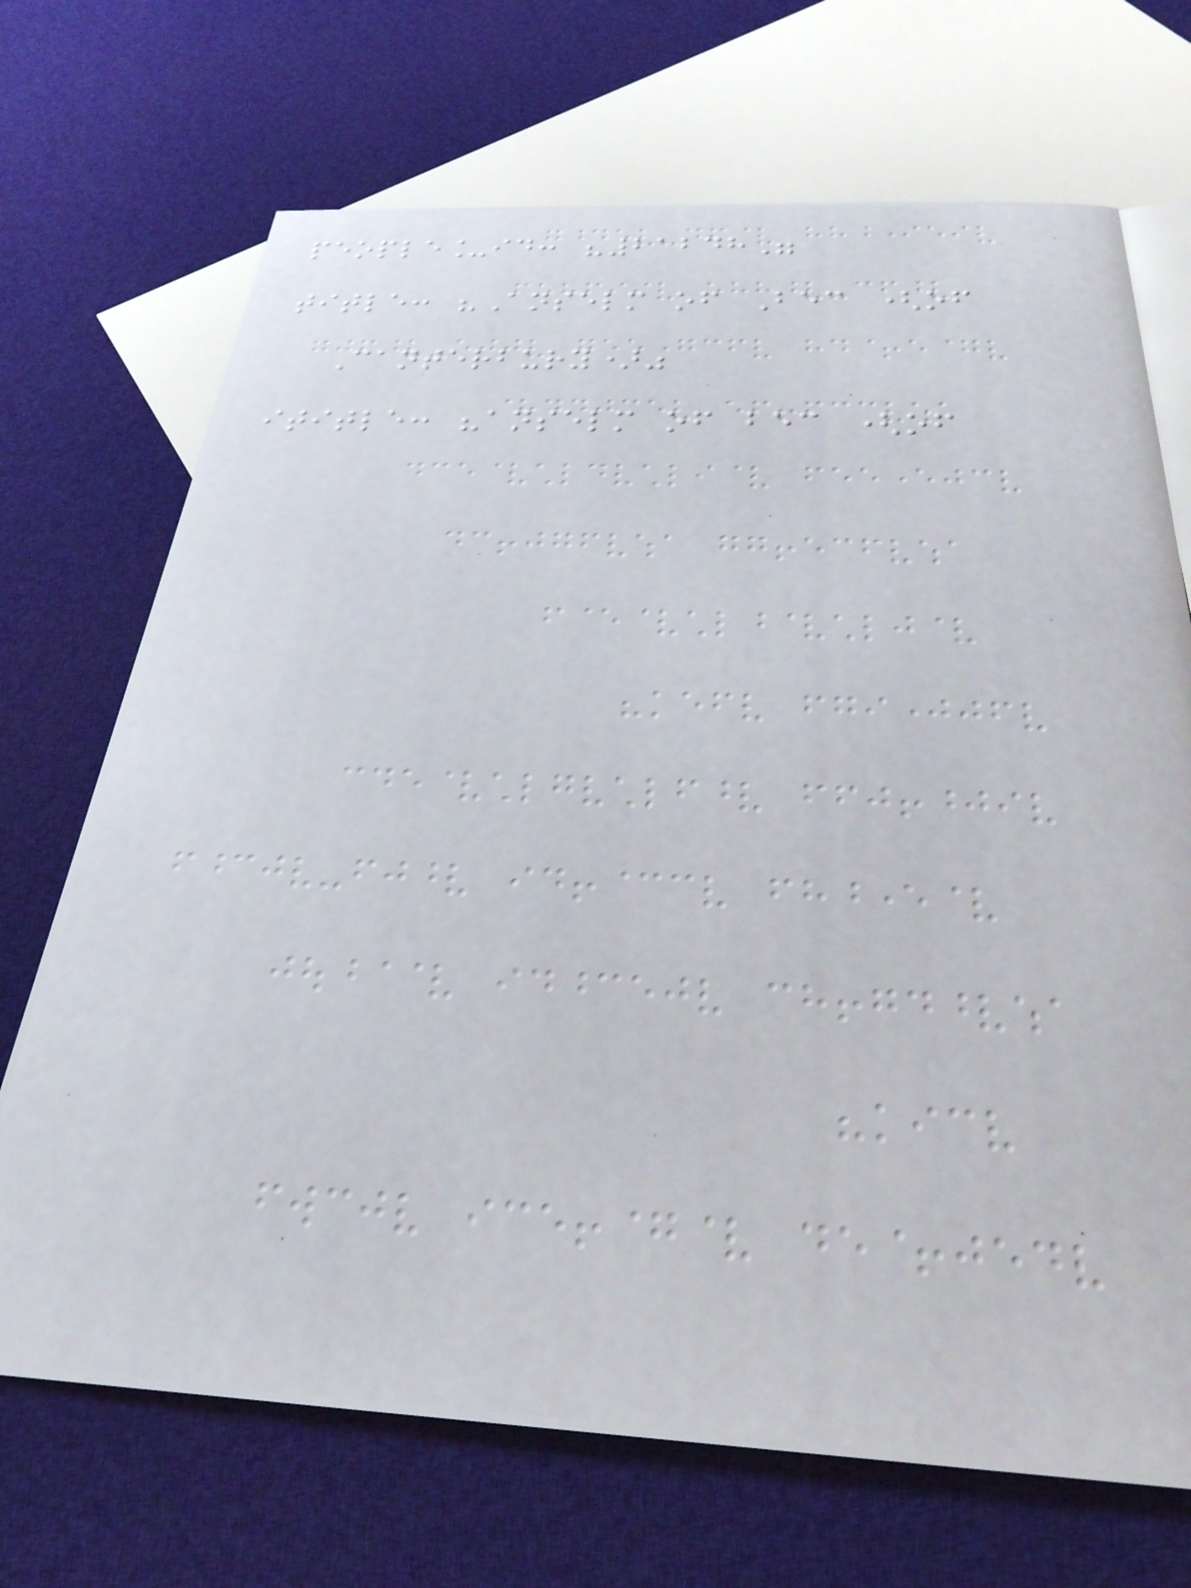people_id: "21248"
title: "Anselm of Bec (of
Canterbury)"
ititle: "anselm of bec (of
